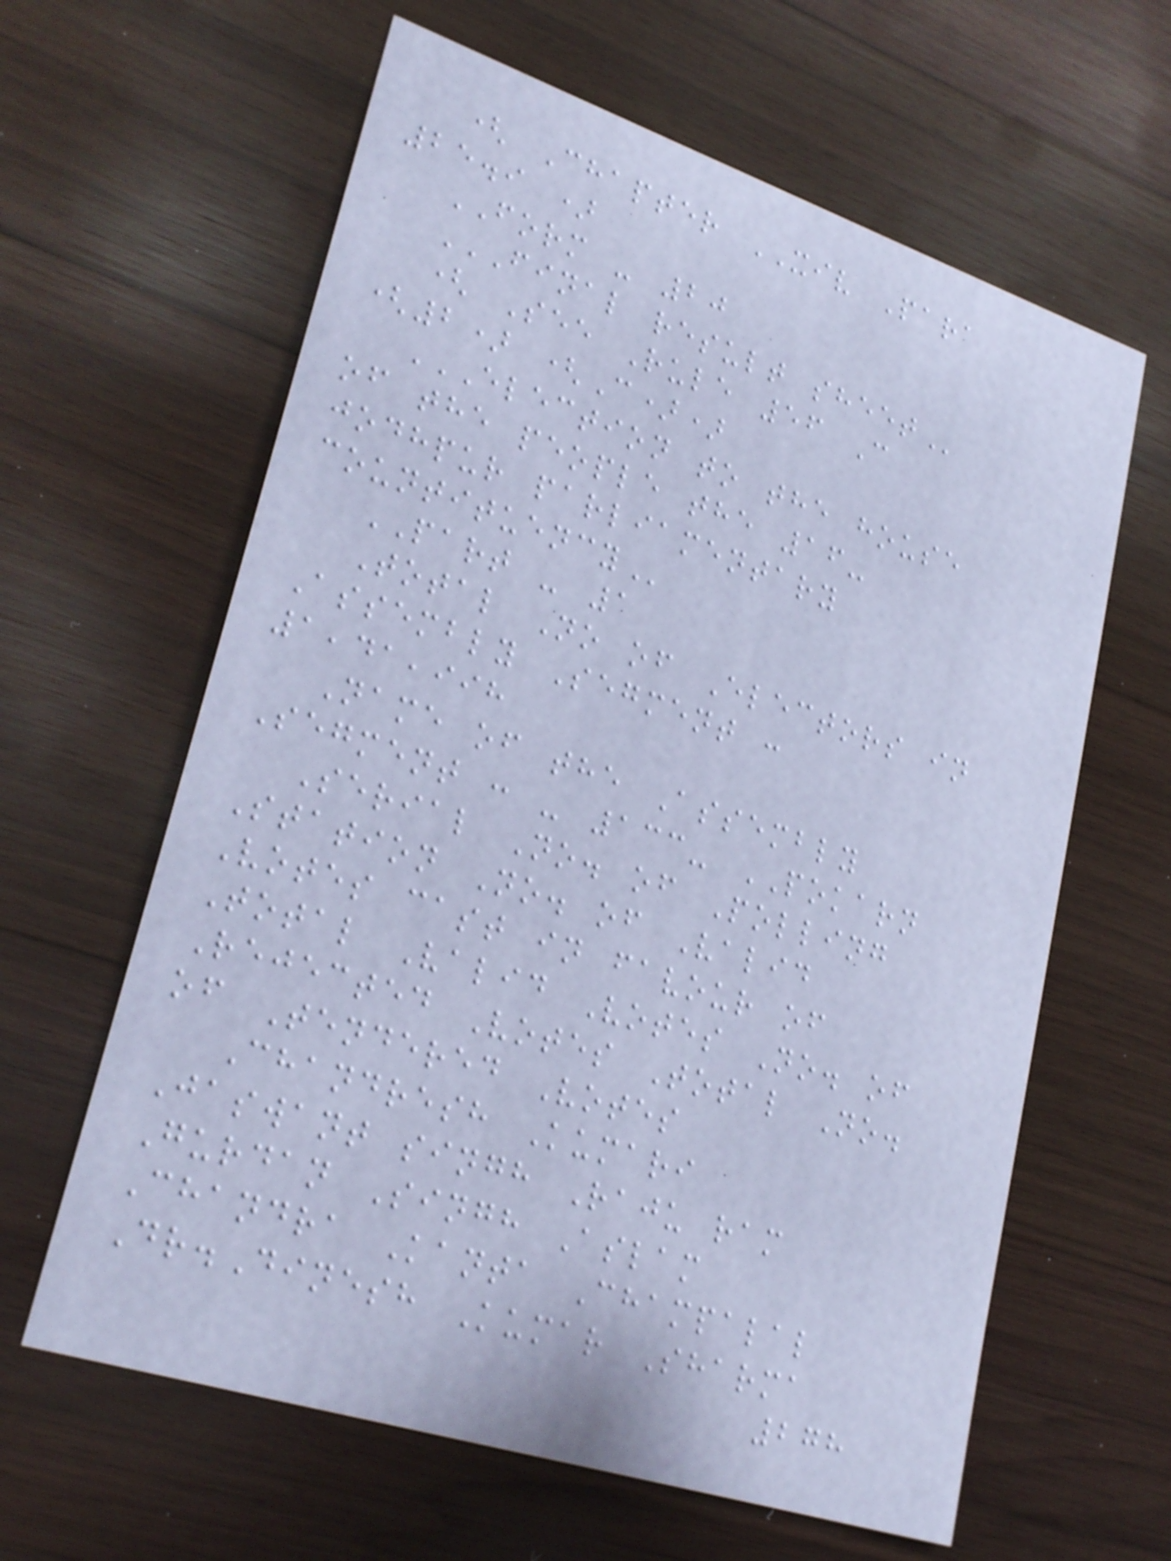( Chapter XIV Para
25.9 )
FORM - 20
FINAL RESULT SHEET
( See Rule 56 C
(2) (C))
ELECTION TO THE HOUSE
OF THE PEOPLE THE 16-
JODHPUR PARLIAMENTARY
COUNTITUENCY
PART - 1
Total No of Electors in
Assembly Segment :
1,41,998
Name of the Assembly
Segment : - 133- POKARN
Serial No. of Polling
Station No. of Valid
Votes cast in favour of
Total Valid Votes No. of
Rejected Votes Total No.
of Tendered Votes
Chandresh Kumari
Jaswant singh Raju ram
Gurdan Singh Aslam
Chandra Kanta Champalal
Dr.Dinesh Kumar Sharma
278
